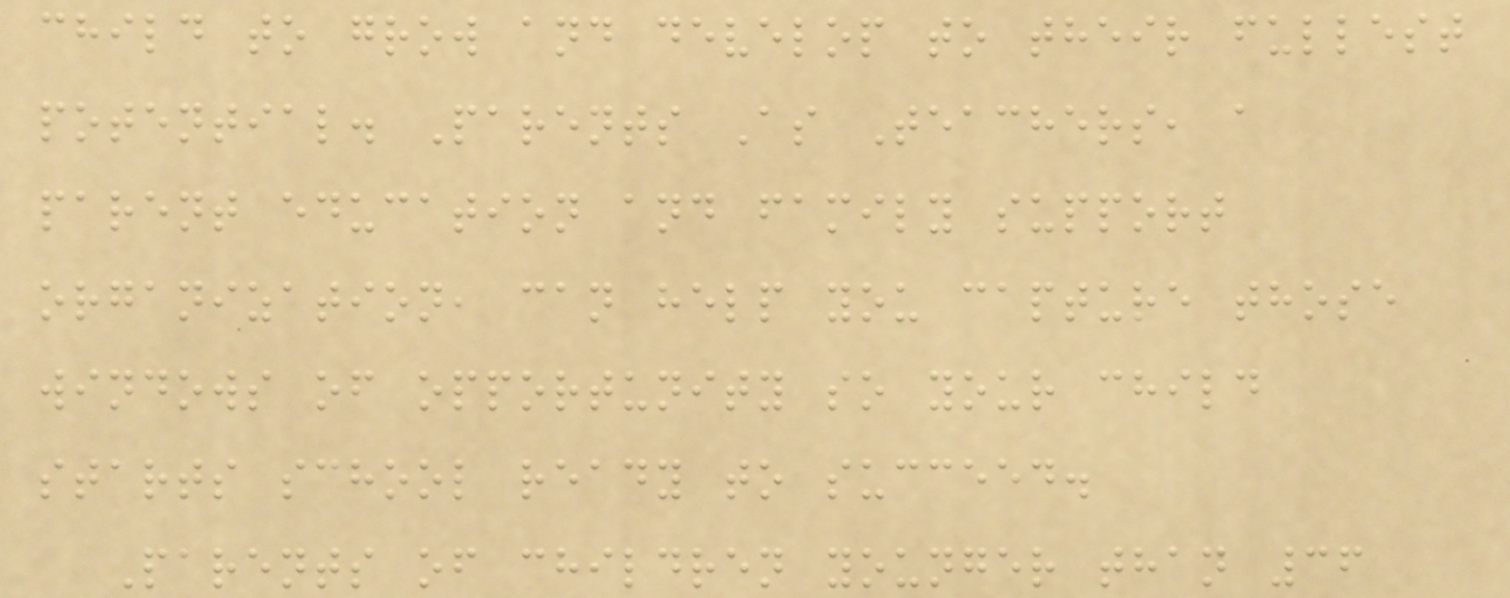child to grow and develop to their fullest
potential. Parents As Teachers, a
parent education and family support
organization, can help you capture those
windows of opportunity so your child
starts school ready to succeed.
Parents of children younger than 36
